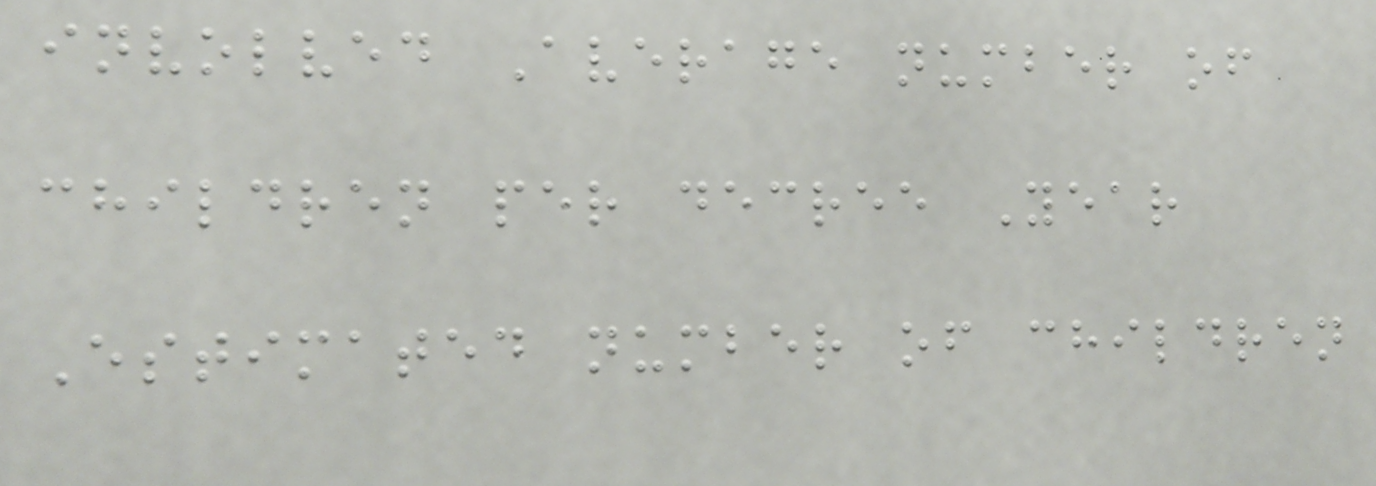involved Average number of
children per decree Year
Estimated number of children
